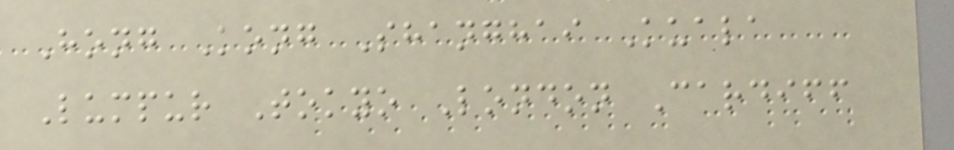Hong Kong Shanghai Kuala
Lumpur Tokyo London Cardiff
